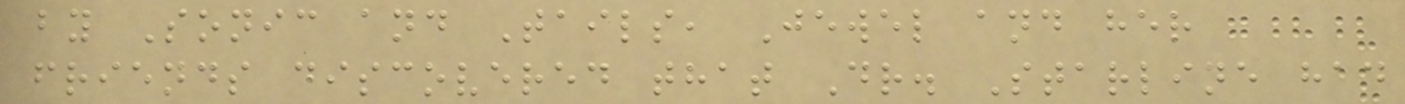by Sonic and Tails, Jewel and her
friends discovered that Dr. Starline had
